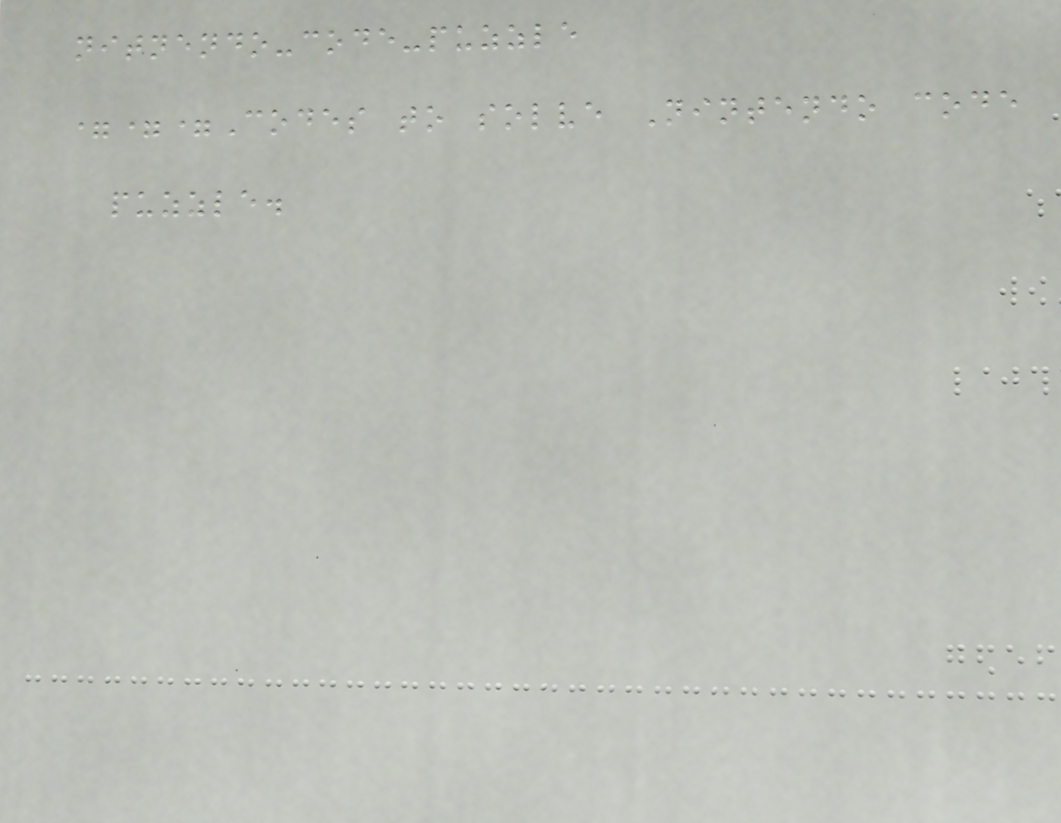nitnendo-code-puzzle
===Codes to solve Nintendo code
puzzle.
